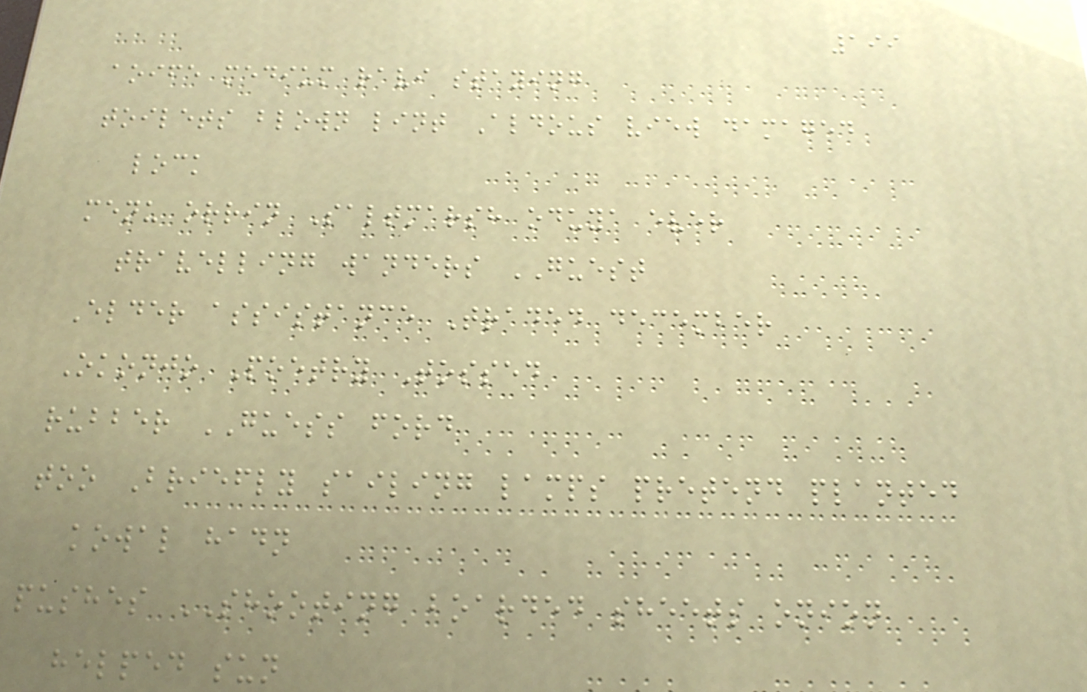199
aoife medium ravi staying
toilets blown lint Aldous view damaged
lock
menu orrin Saltmarsh oduya ever
travelling wanders GUEST
Elder assistance Traded december
Okonjo Poetry Tossed
rubber GUESS ford
too Briefly sailing lamps pretend planted
kowal hadn
pushes SHOOTING boarded sheets onion
helped sun
